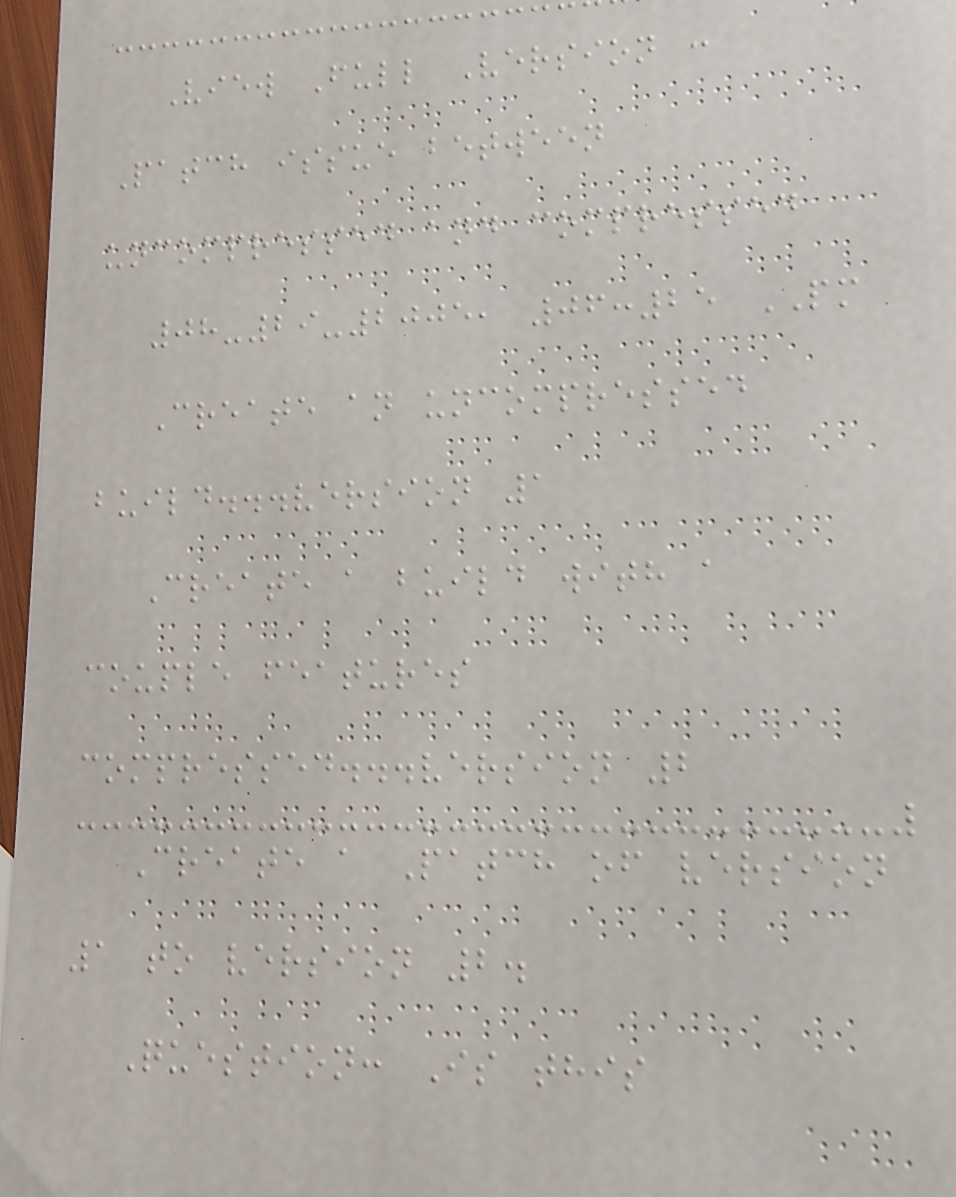View Full Version :
Patch issue between
uncompressed and compressed
08-29-2005, 06:25 PM
Create an uncompressed
build...version 1
Create a build with a
couple features
compressed...version 2
Create a Patch of version
1 to version 2.
Question: Is this
